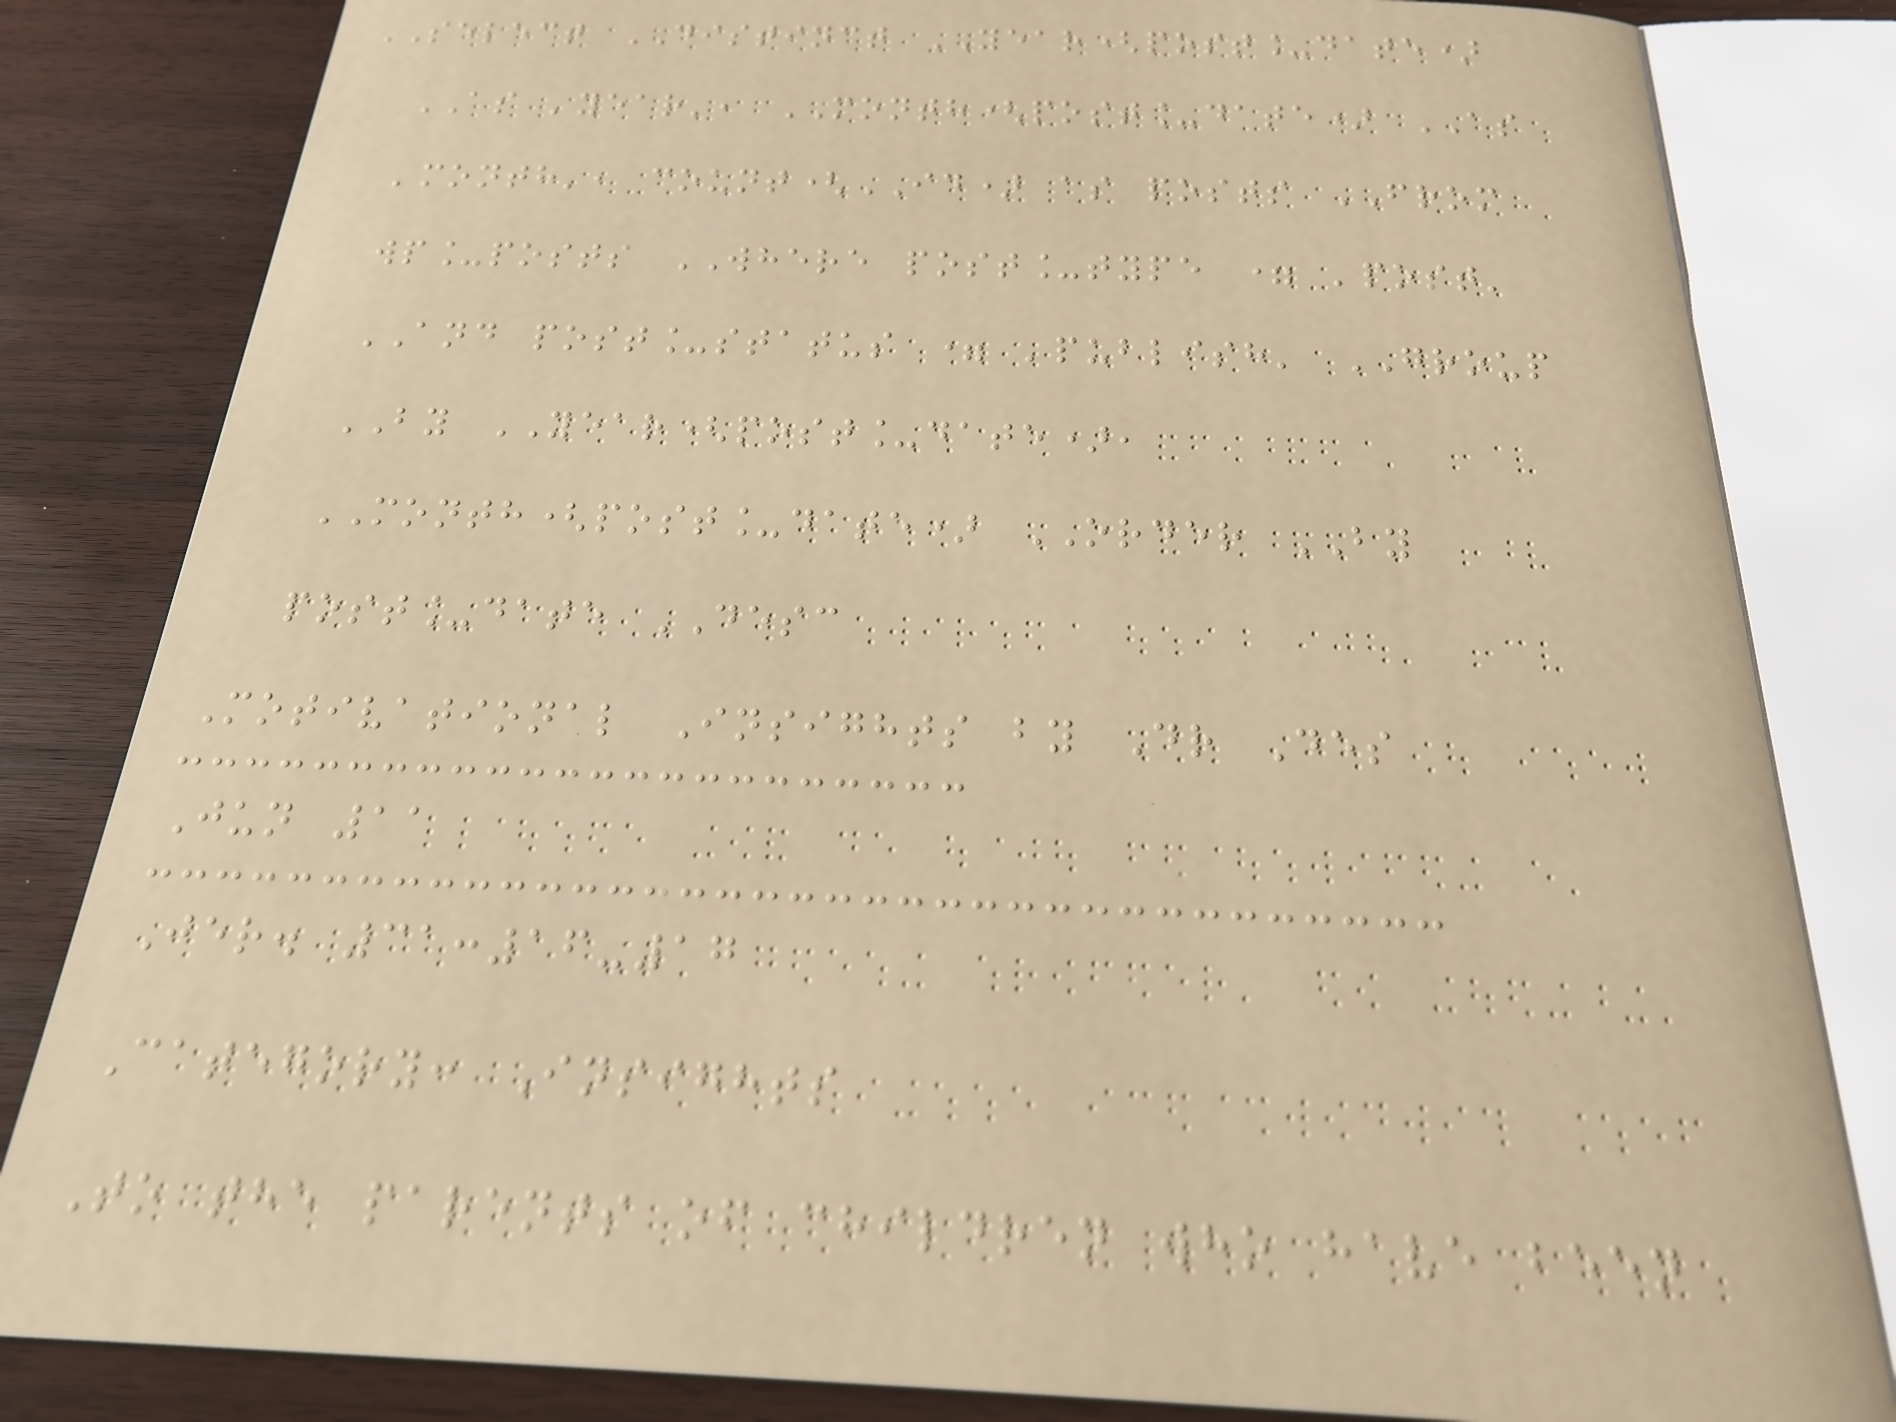SELECT DISTINCT YEAR(post_date)
AS 'year', MONTH(post_date) AS
'month', count(ID) as posts FROM
wp_posts WHERE post_type = 'post'
AND post_status = 'publish' GROUP
BY YEAR(post_date),
MONTH(post_date) ORDER BY
post_date DESC
Motivational Insights by Dr Des
Jun 11
Jer. 31:16-17
Category: Insights
To the parents of children who have been
